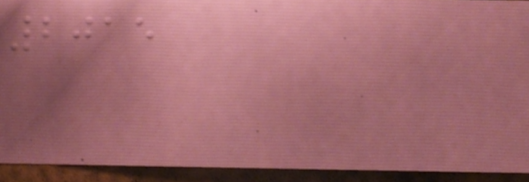2015
